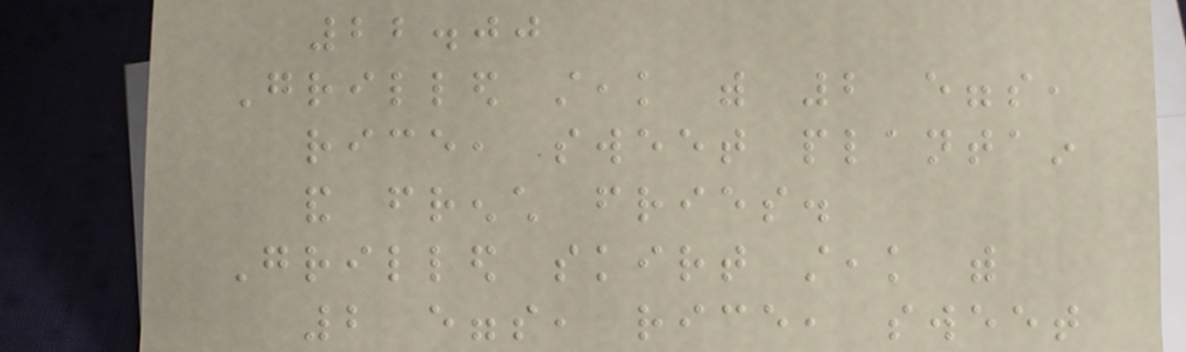22.00
Grilled steak with 2 eggs,
rice, sweet plantain
and french fries.
Grilled skirt steak with
2 eggs, rice, sweet
